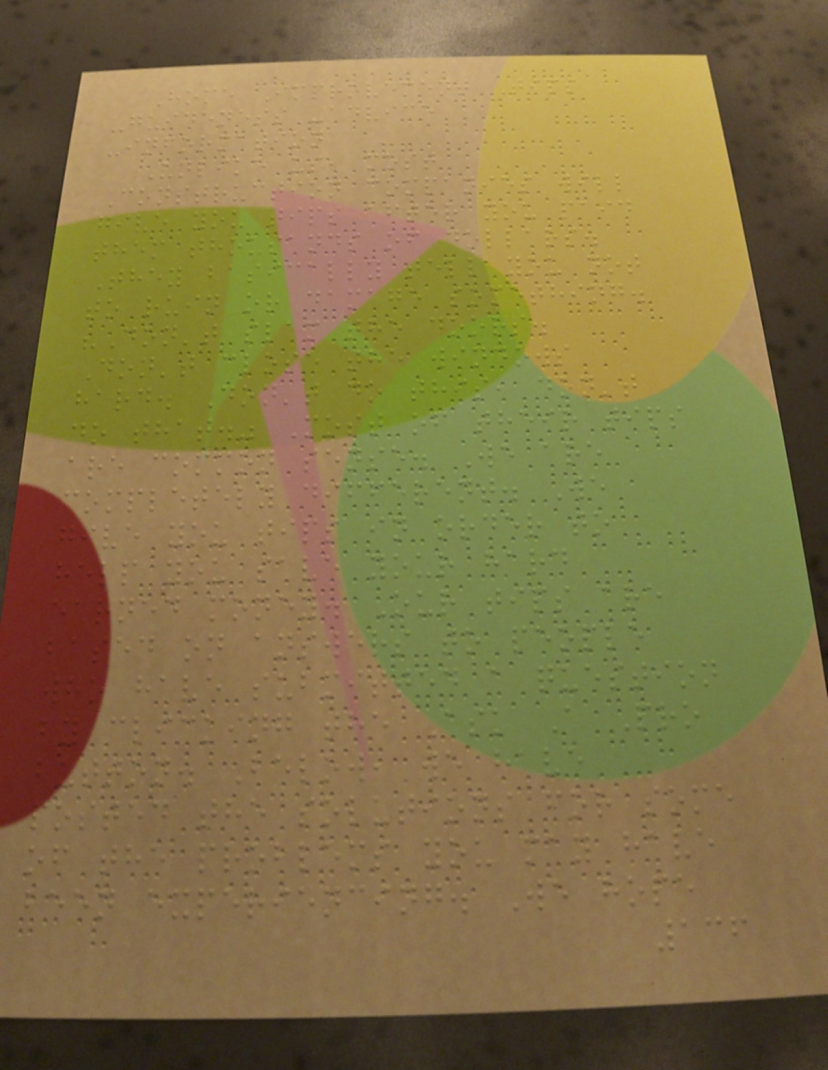Home Improvement Tips
-guideness -advice
-information
Unlike us, most
Construction companies will
give you tips after you paid
them thousands of dollars.
They basically tell you not
to ruin or damage something.
"Don't slam the doors.
Don't close the windows
hard. Don't do this, don't
do that." Most of their tips
are common sense. We are
completely different. We
give you tips in order to
help you save your hard
earned money. Our tips are
based on answers to people
who have submitted a question
by clicking the Ask A Pro
button. Below, we have
posted the solutions for some
of the problems you may have
been experiencing. We hope
136
